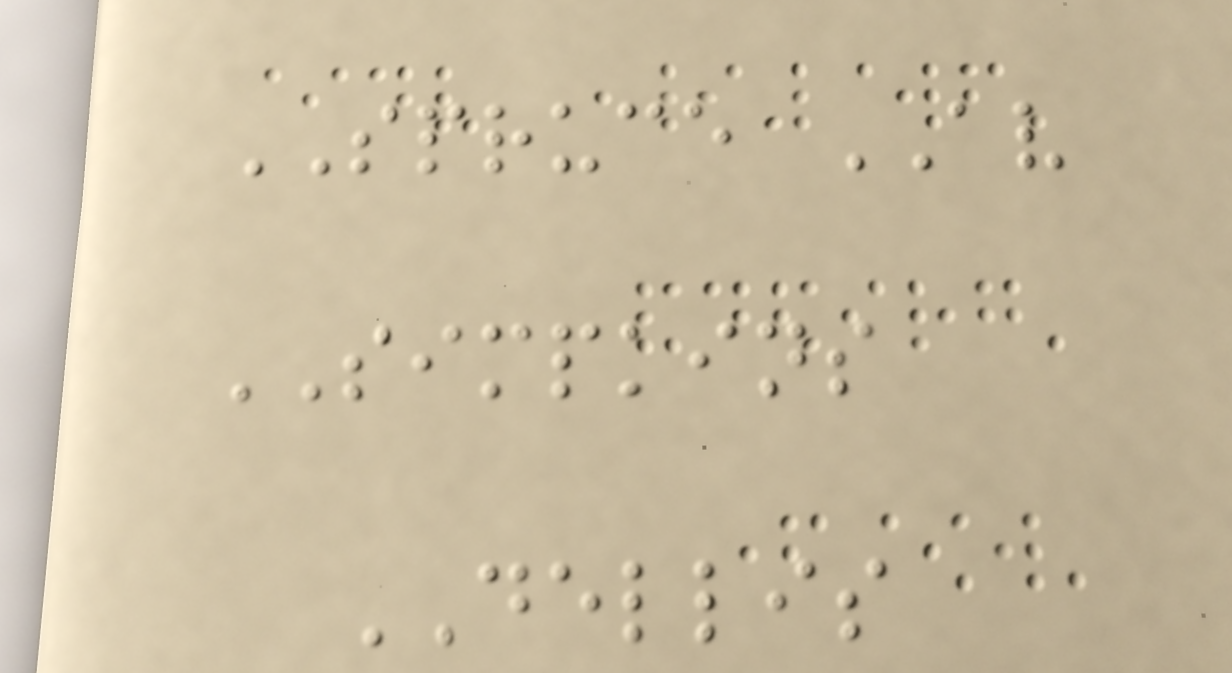SPRUCE AV
SIMPKINS
DELLIS
